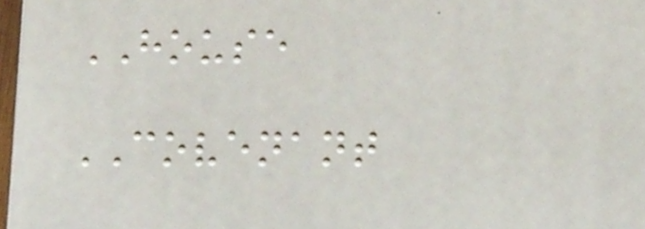HOUSE
COVENANT
